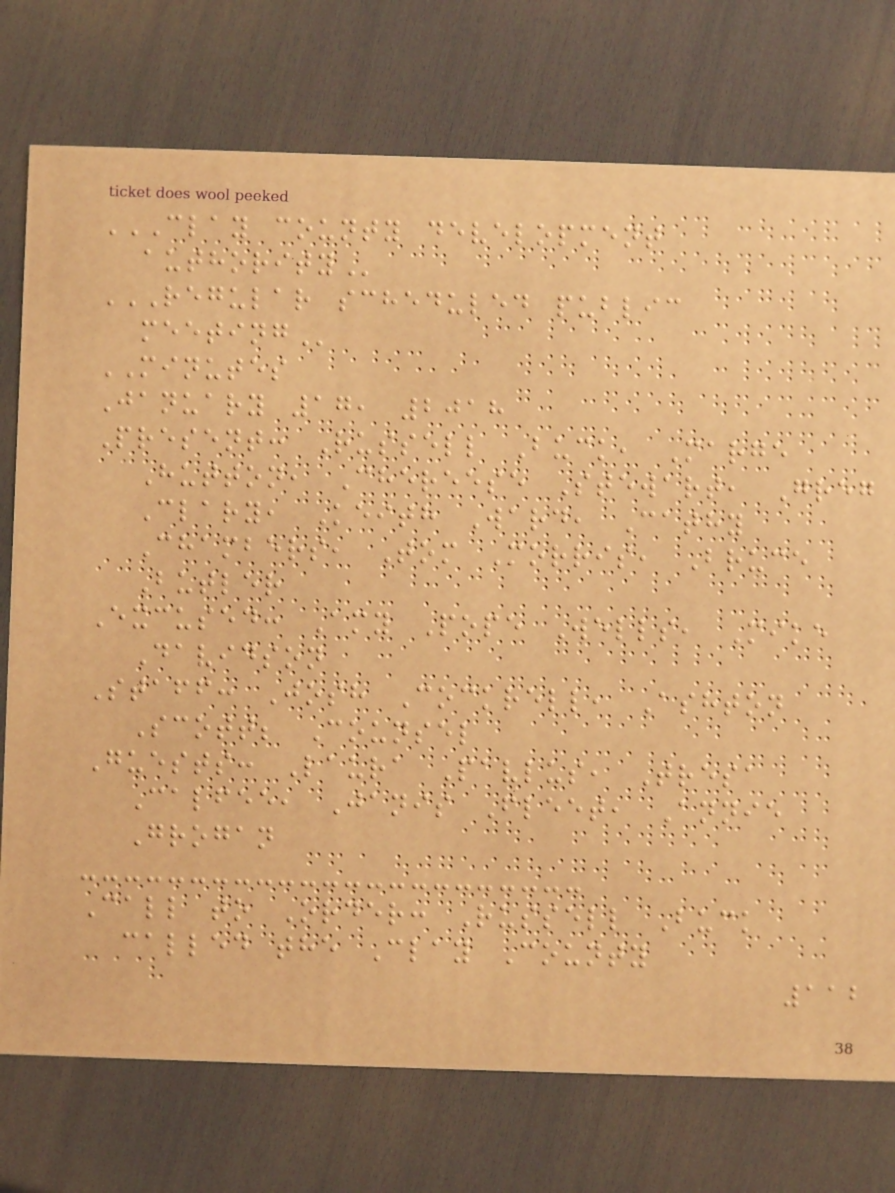CLAY COUNTY DEVELOPMENT
AUTHORITY
REGULAR SCHEDULED PUBLIC
MEETING
MINUTES
January 17, 2018
Present: Russell Buck, Marge
Hutton, Chereese Stewart, Greg
Clary, Keith Ward, Cathy
Chambers, Tom Morris, Bruce
Butler
Excused: Amy Pope Wells, Mike
Davidson
Staff: Josh Cockrell, Ashton
Scott; Counsel
Guests: Laura Pavlus, Tresa
Calfee, Janis Fleet, Annie
Grogan
Call to Order: Russell Buck
called the Clay County
112
